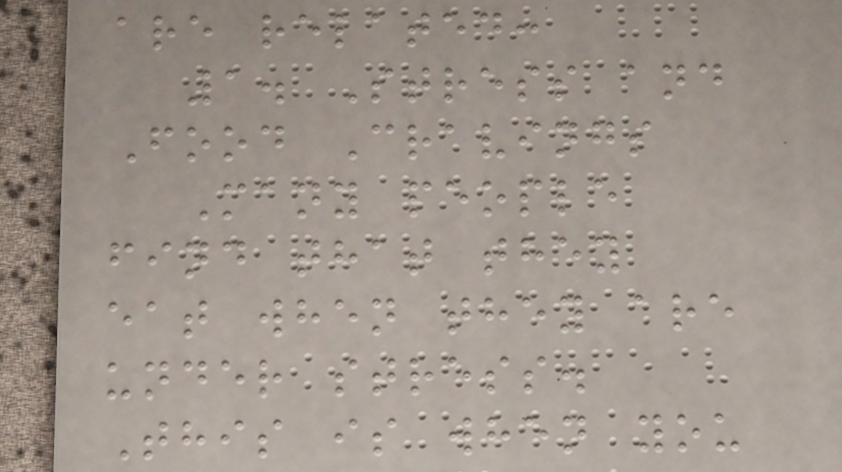are related:
1. Stress and
Food Cravings
Many people
find that they
eat when they are
under stress.
This is when you
